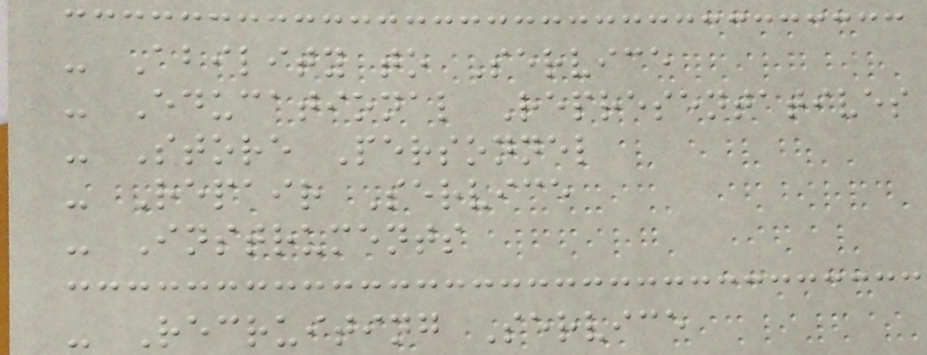- Ability to Service
- Educational Representatives
- Store Personnel
- Repair Service
- Instruments
- Recruiting Service
